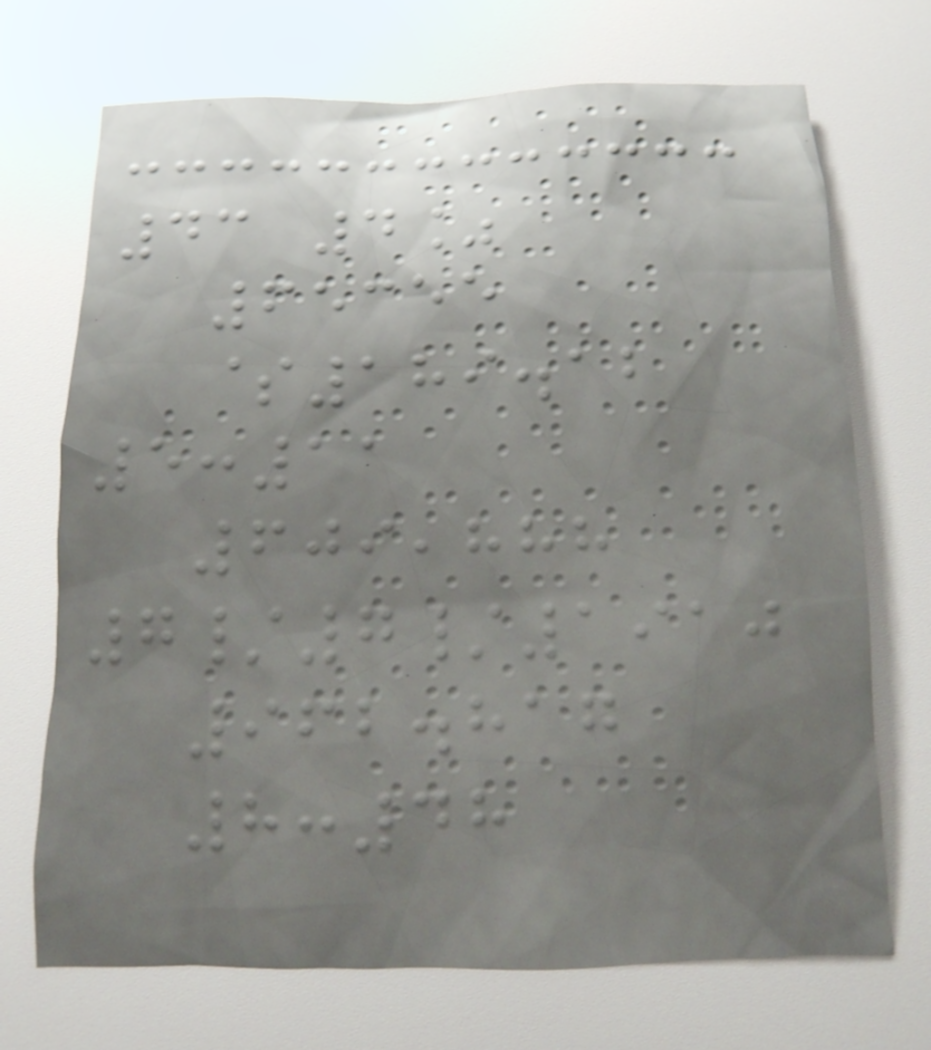43 4%
65355
$189.12
5:11
609,888
7/7/1910
962.817
8:48
